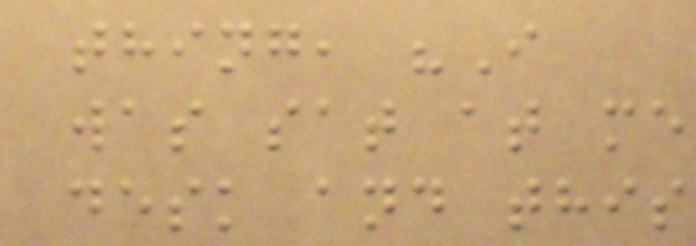thing, "I
was sat at me
desk and this
